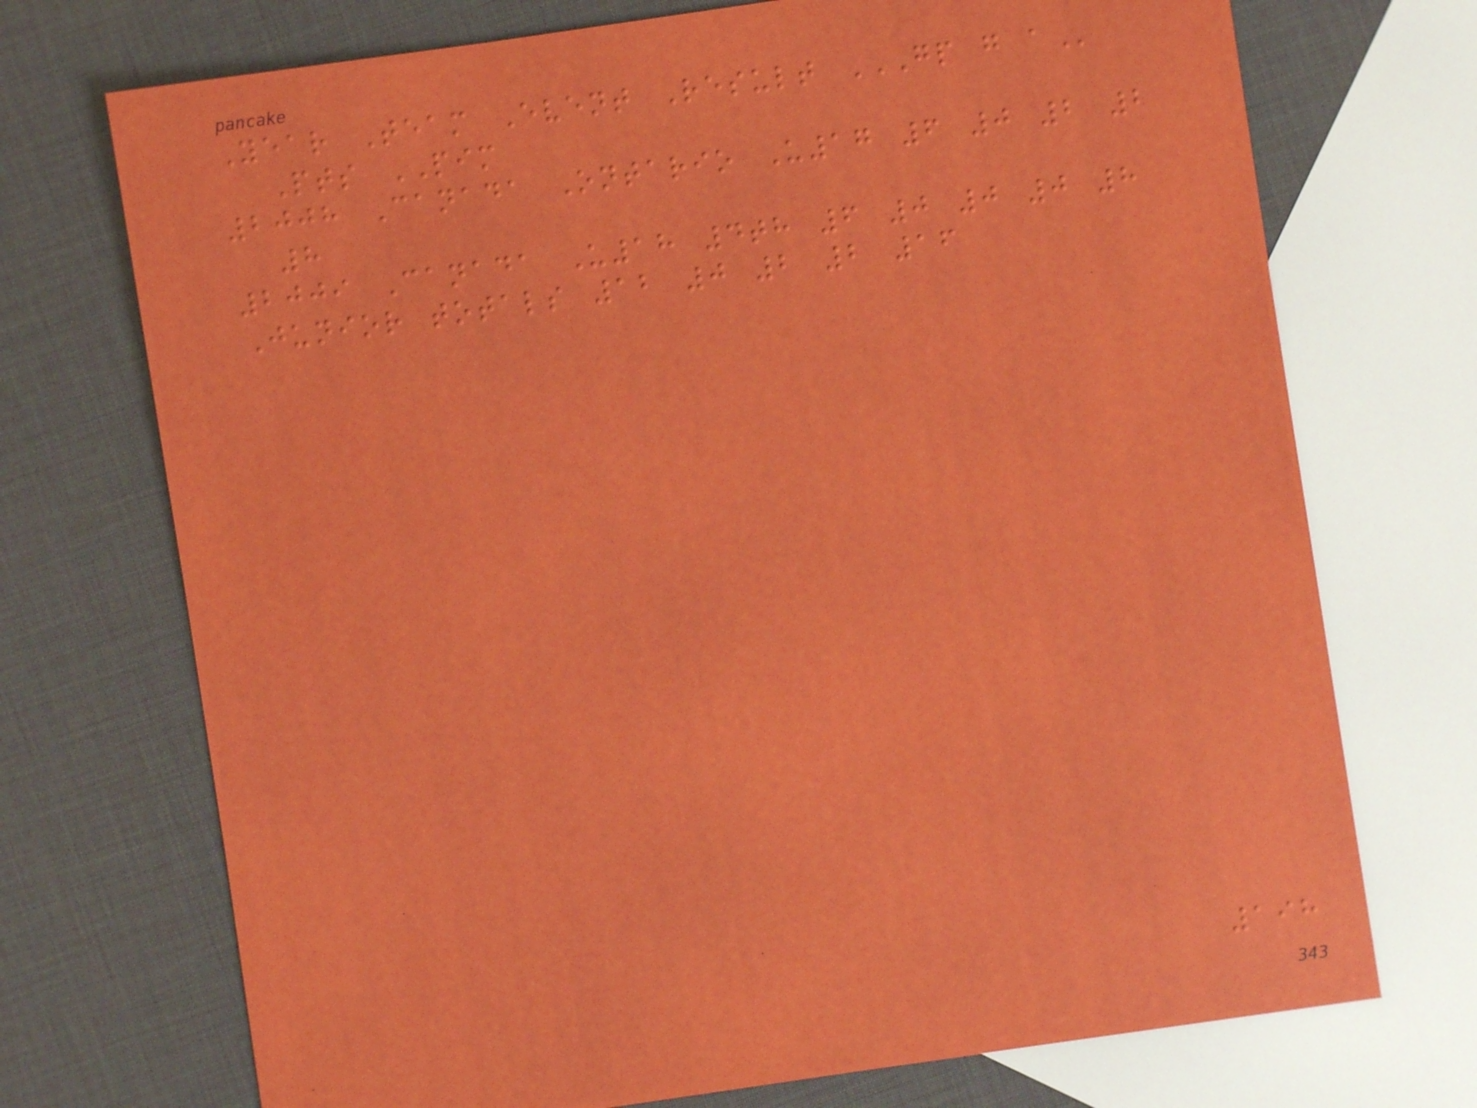Year Team Event Result GP G A
Pts PIM
2008 Canada Ontario U17 6 0 2 2
8
2009 Canada U18 4th 6 0 0 0 8
Junior totals 12 0 2 2 16
198
